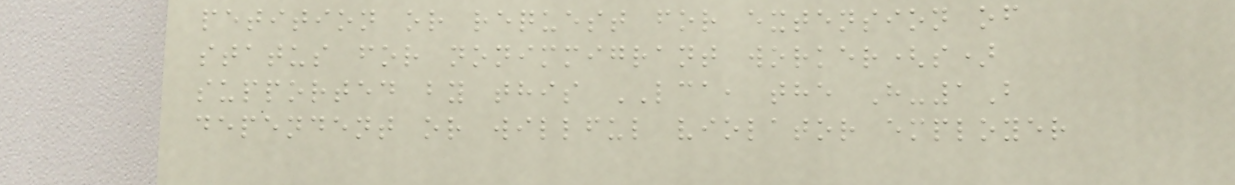petition or request for extension of
status for nonimmigrant worker(s)
supported by this LCA, the H-1B
dependent or willful violator employer
